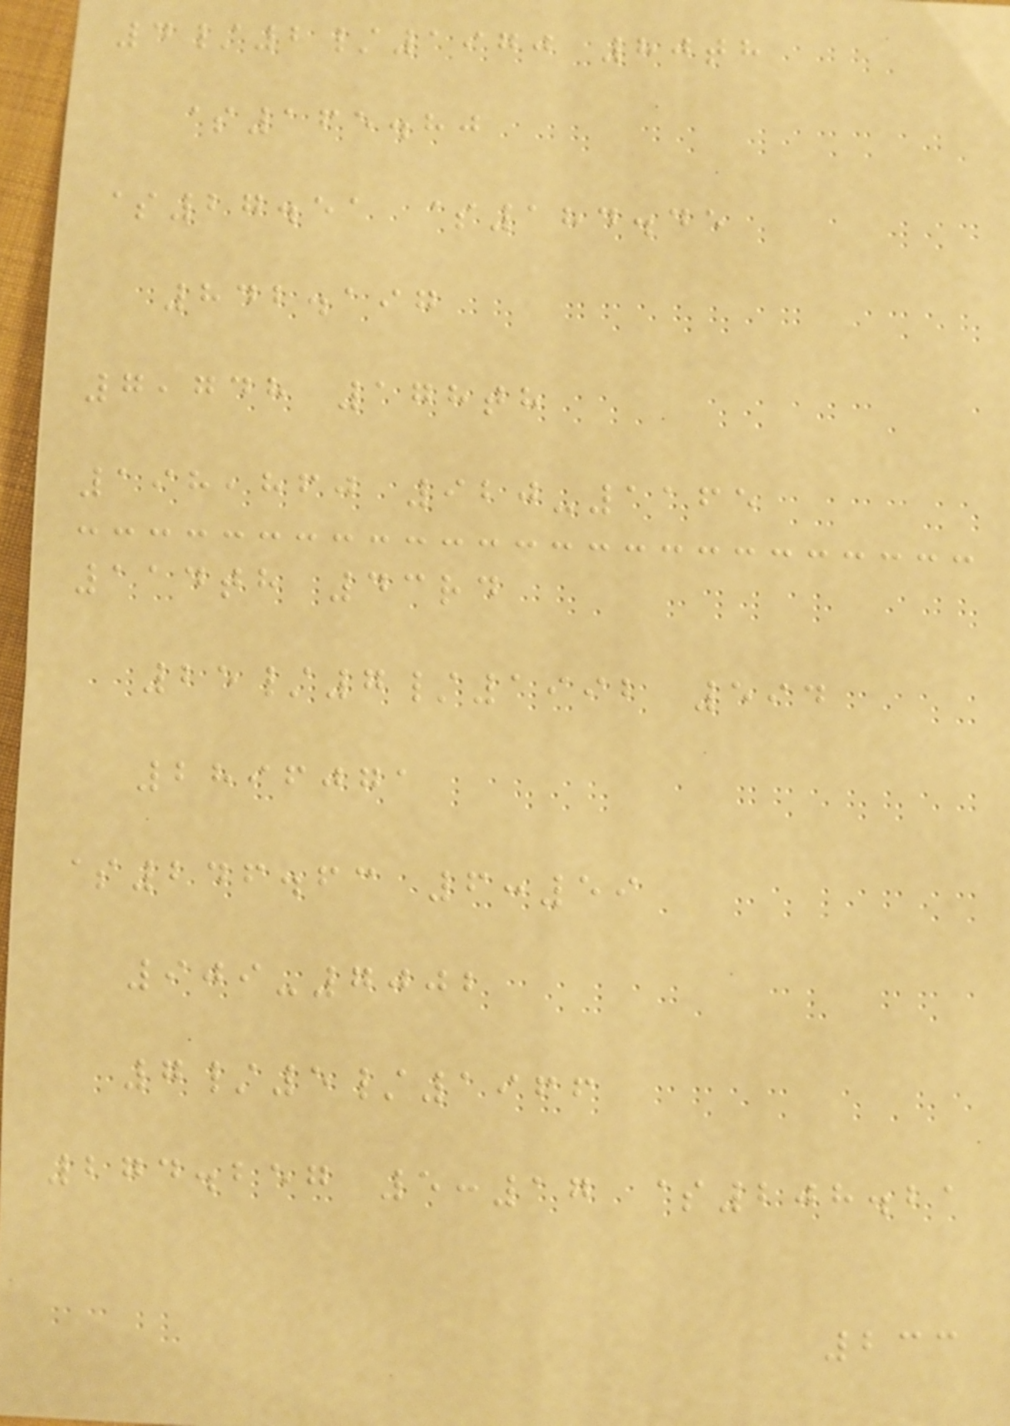4/2/1970 80th
$165.80
$27.51 $184.45
842.197
7,748 178th
198,860 920-1165
114th 43rd
25/7/1992 594
2896071
$246.63 6:59
909-7002
7/5/1966
274.257 5:17 $208.21
233
